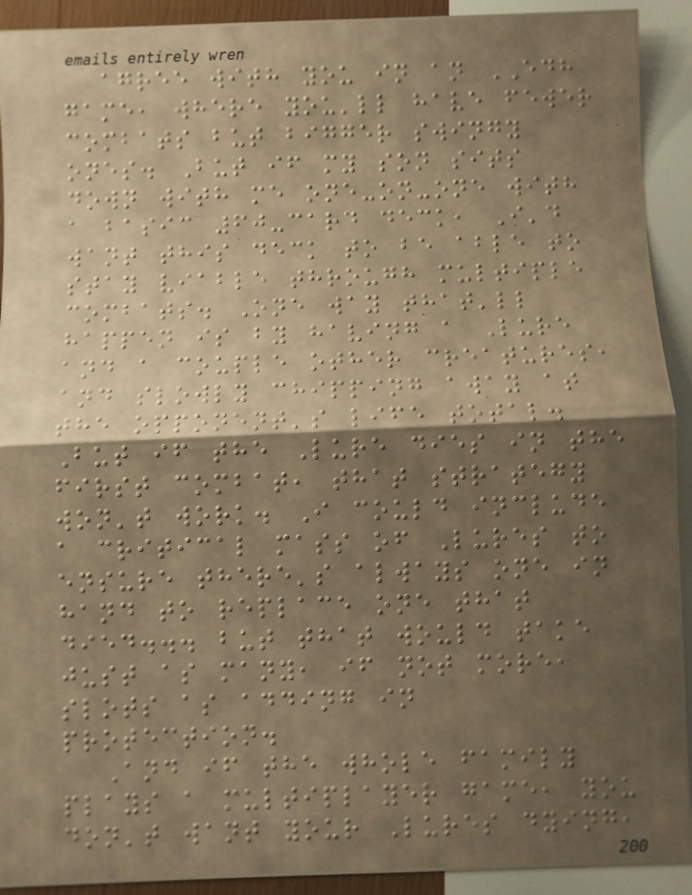agree with you in an EDH
game, where you'll have fewer
combats but bigger swingy
ones. But if my son sits
down with me one-on-one with
a basic 60-card deck, I'd
want this deck to be able to
stay viable through multiple
combats. One way that'll
happen is by having a Lure
and a couple other creatures,
and slowly chipping away at
the opponent's life total.
But if the Lure dies in the
first combat, that strategy
won't work. I could include
a critical mass of Lures to
ensure there's always one in
hand to replace one that
died... but that would take
just as many, if not more,
slots as adding in
protection.
And if the whole family
plays a multiplayer game, you
don't want your Lures dying,
